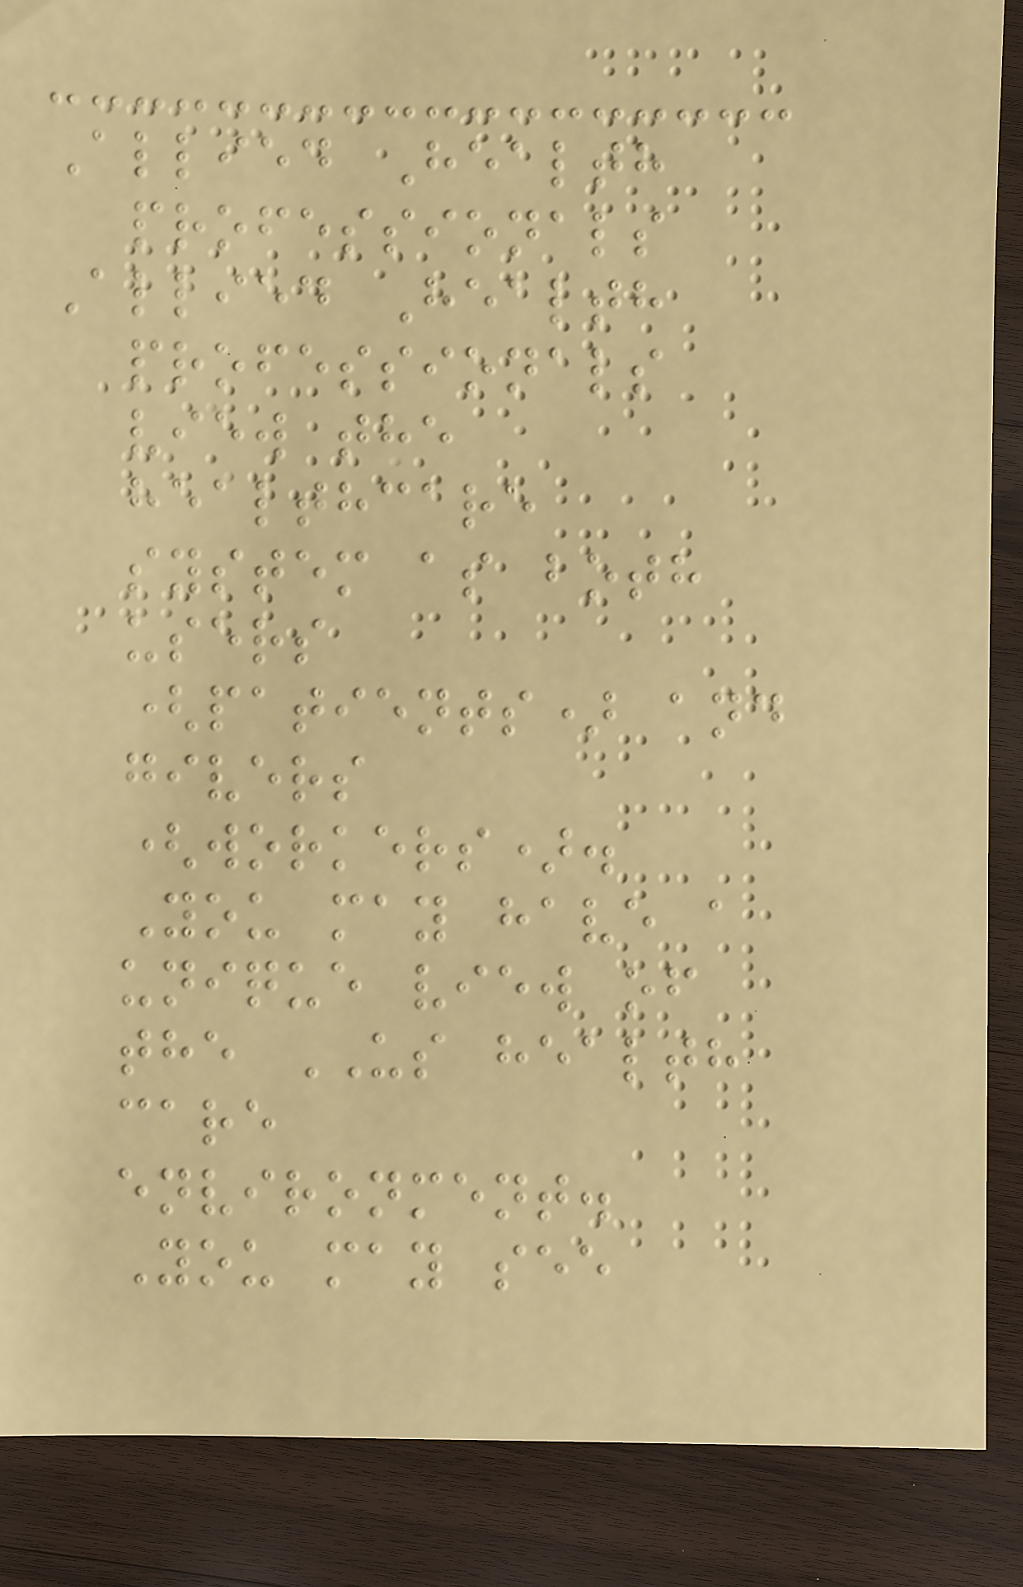Allied Health
professionals
Allied Health
professionals
view the
healthcare
system as both
users
(patients) and
givers
(workers).
You may have a
unique view of
the US health
care
environment.
You may see
